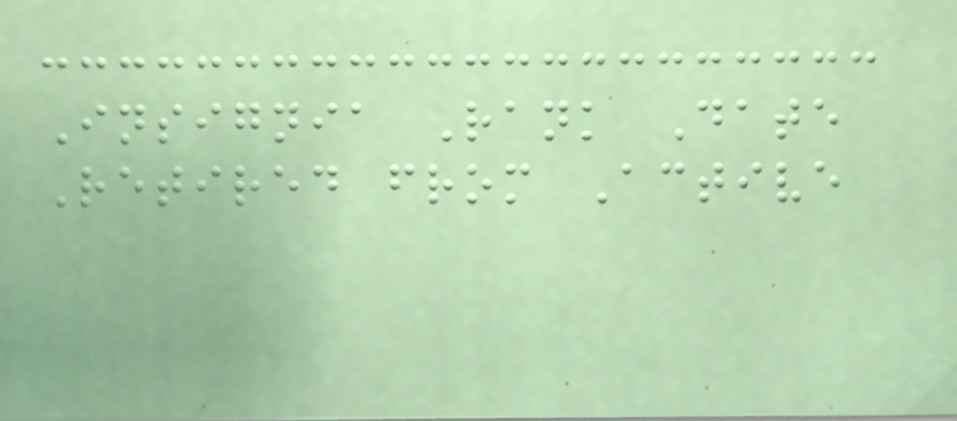Insignia Rank Date
Retired from Active
